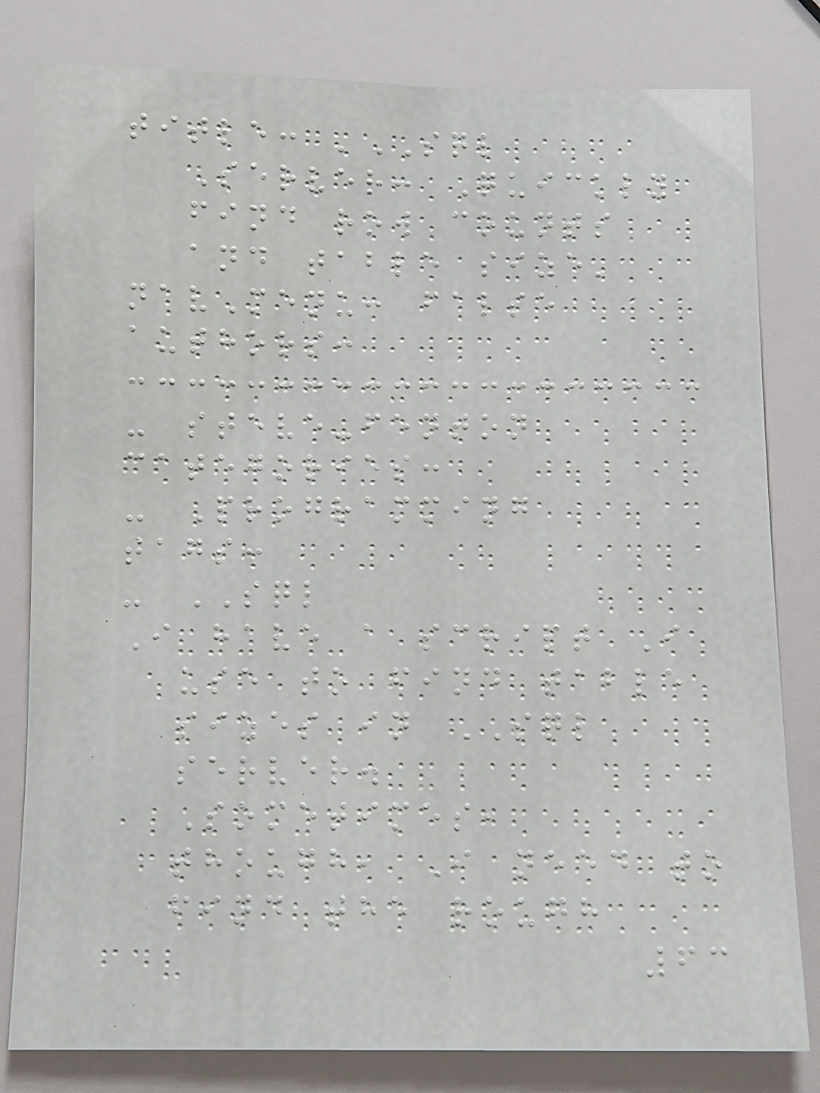title: 'SQL
Server: Quickly
find row counts
and table size'
navMenu: false
authors:
- steve-fenton
categories:
- Programming
tags:
- SQL
I have a script I
use to find table
sizes in SQL
server.
Sometimes,
though, I need to
find the rough
63
